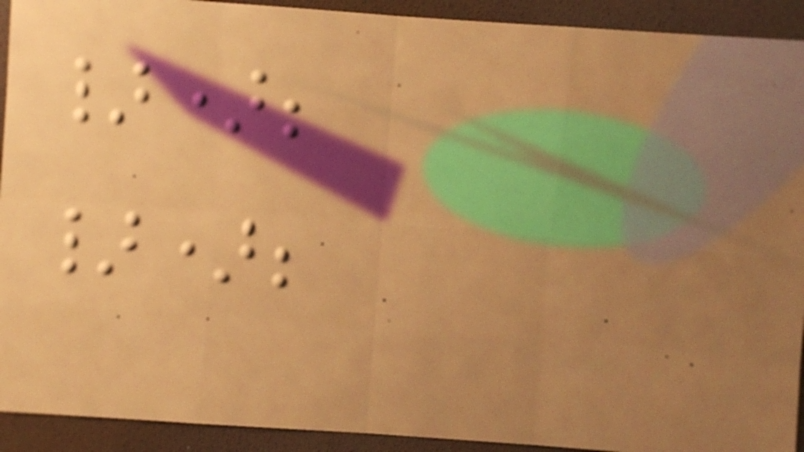});
});
